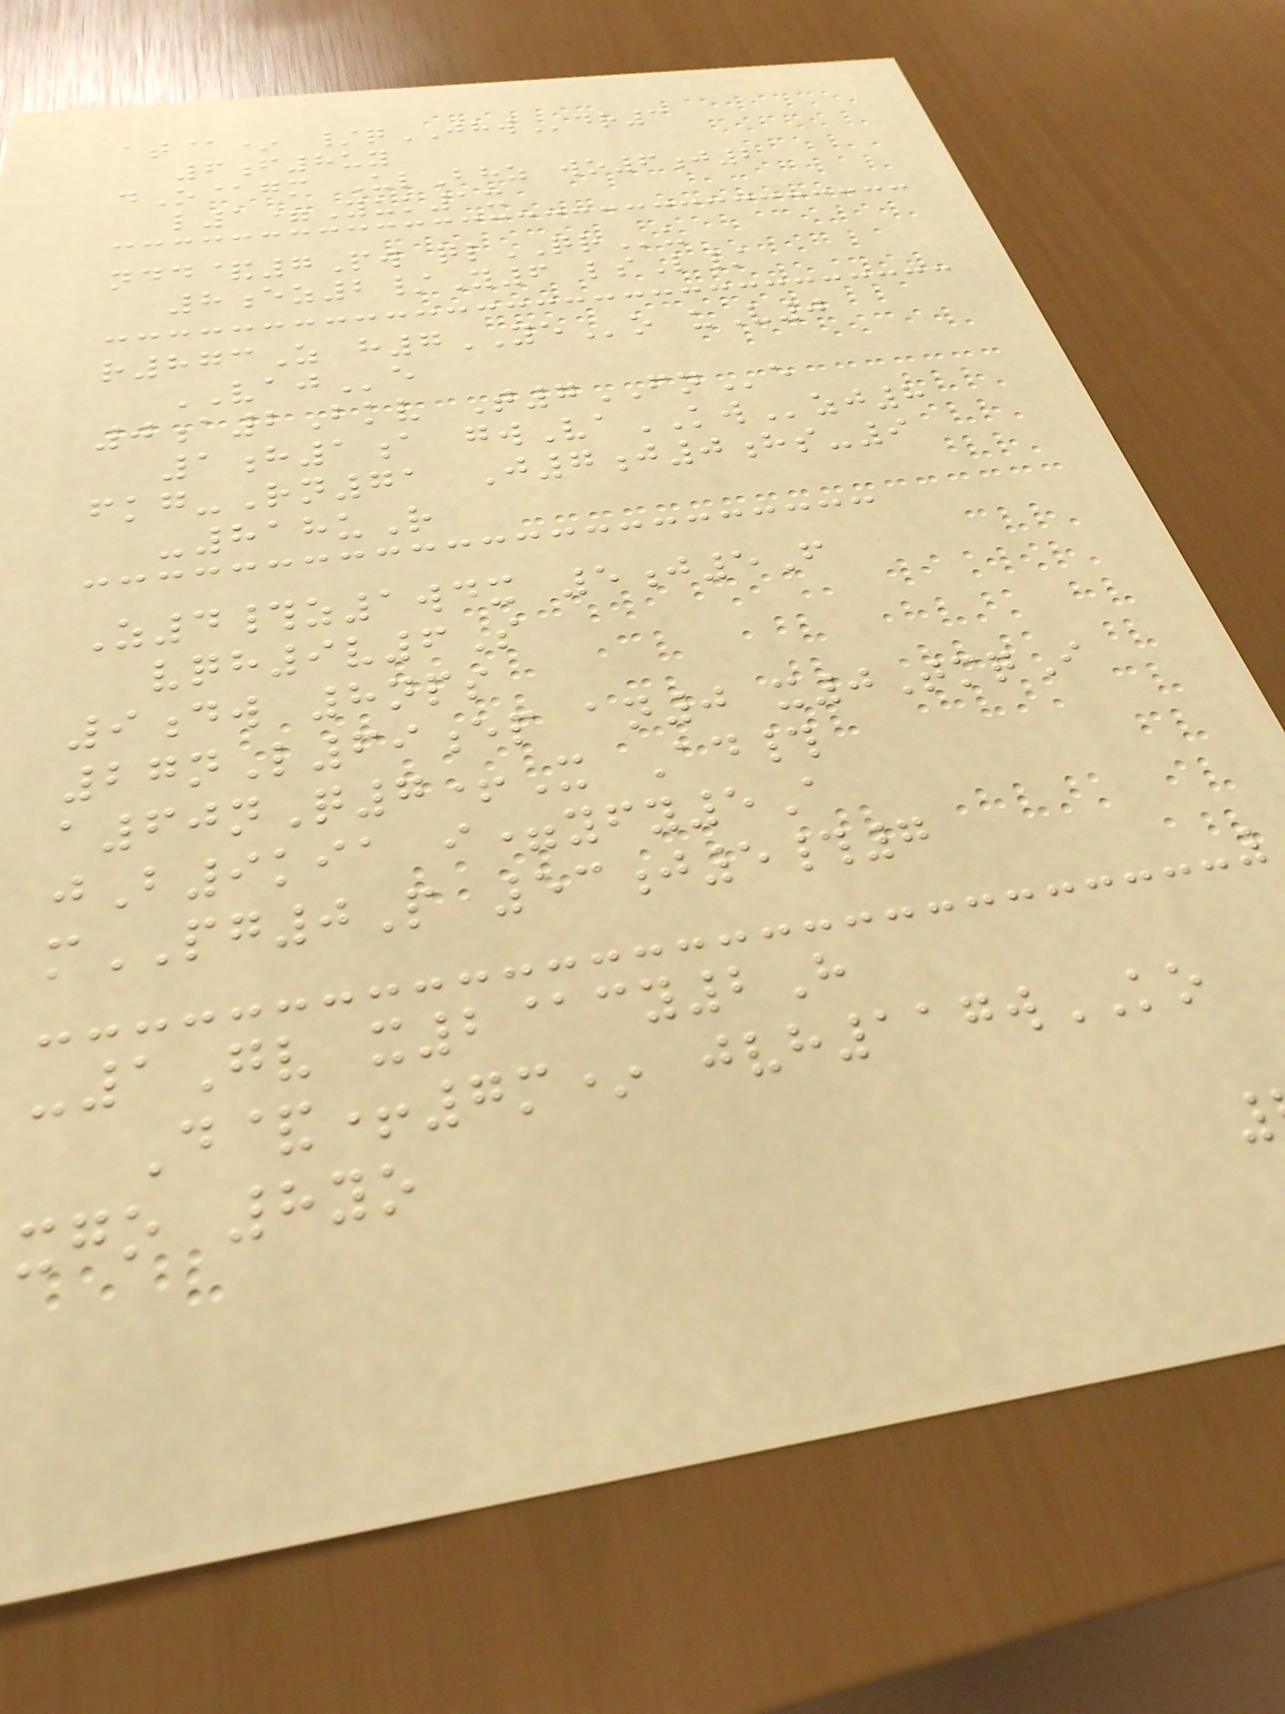at@* /qJHWdr3
6f8uy
dO@gm UlBhz wo6j2
l1=Yuk1x
ndd&7Pw qlQRu
8ez2/Y6 lsL/
r873Z h7YEo uV0
VAJe
0a2Bkv T7FNe
1h1a gwVaKWzj8
fkg-Rn71 J7j0hs-9
-818uR
Z4#z1wdx 5j5F
vqh9v6S
9dw 8nps
27nL69ep an0 x0TmqI
a60nQ7+X Ad#
jB9kia i=yfy5A
mPG0P 53j5#7
-1Gv x2@cy2H
D&+7m* jvh117wKO
xgo 8yo
